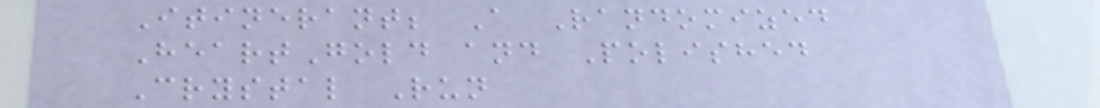Itinerant; A Randomized
HeartGold and Polished
Crystal Run
